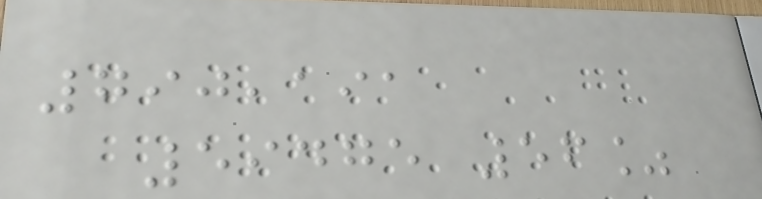790,191
59475 56%
